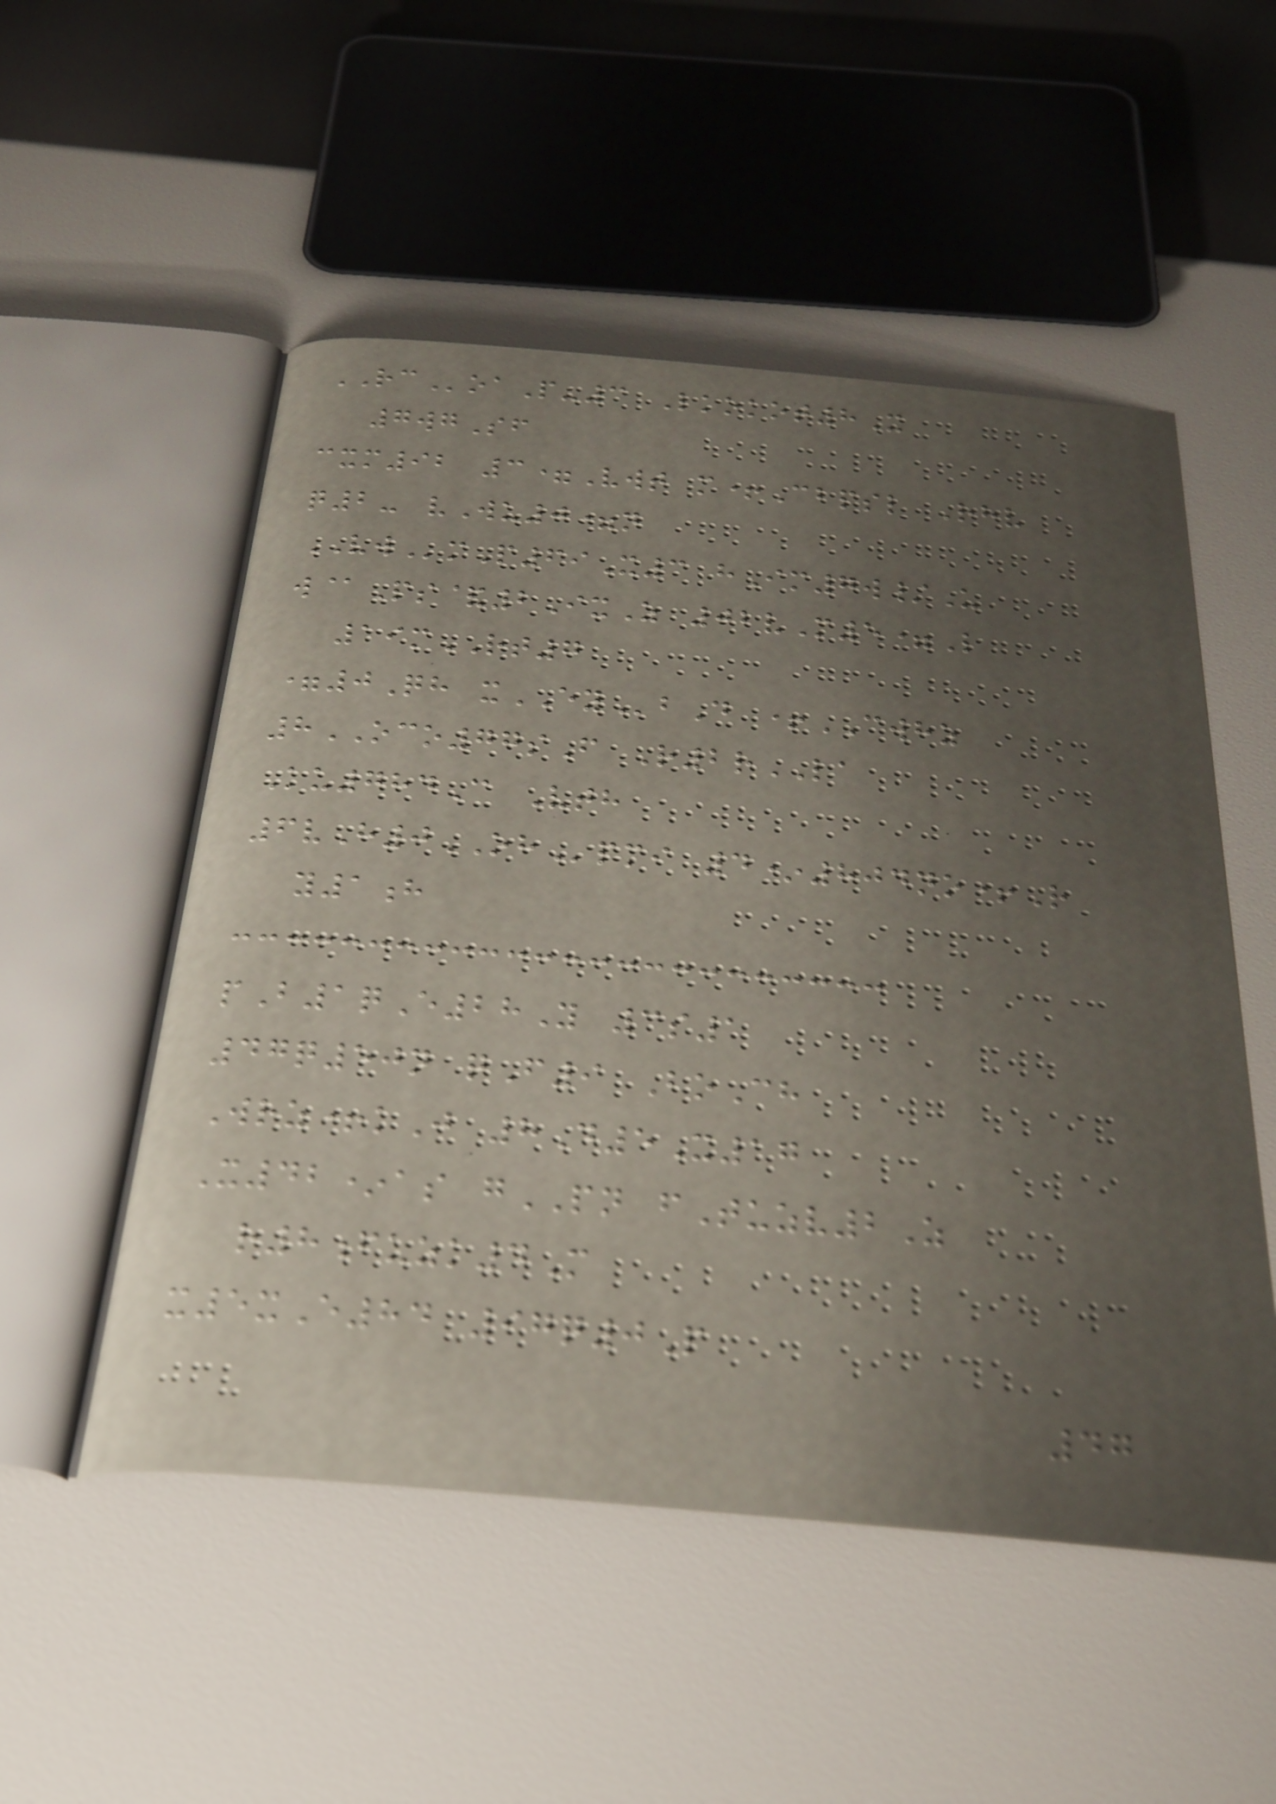RCoaP-3 Lkokot8X
7wgSf
cxm92 3=Vwt m+Cbpsl Rhv
q2- vWu0=n
VWmP69X3 hIm7w/U
w@Ps&2IxZ 02vM5=L
19mRT7
=0Qh xEYbD +CWHZ
8OCO77sF R2rLA
Ku784C Vth
6vH0OHpmi 4*804no+R
y1h
pB1qE28Y 3s1
47q50n qF9 BoCh
Wrz+kJ 8D5X17
X42*as gPN fTuzv2Z
r8fuzk4M
x5xE84 97q0P
47
